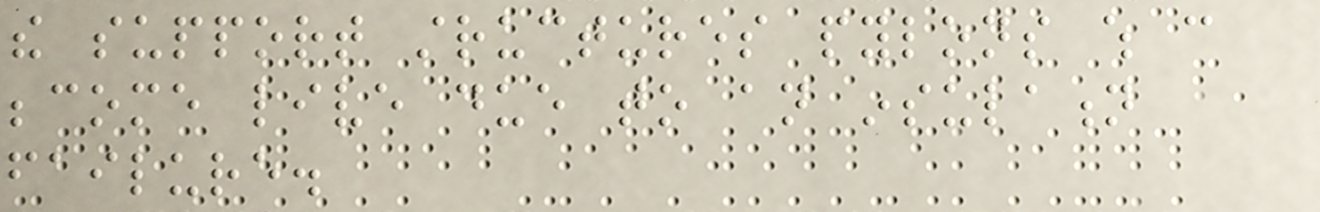the support structures pylons which can
become live due to an insulation
failure.
